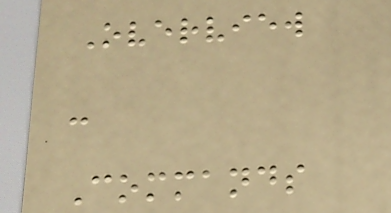Overview
-
Commands
